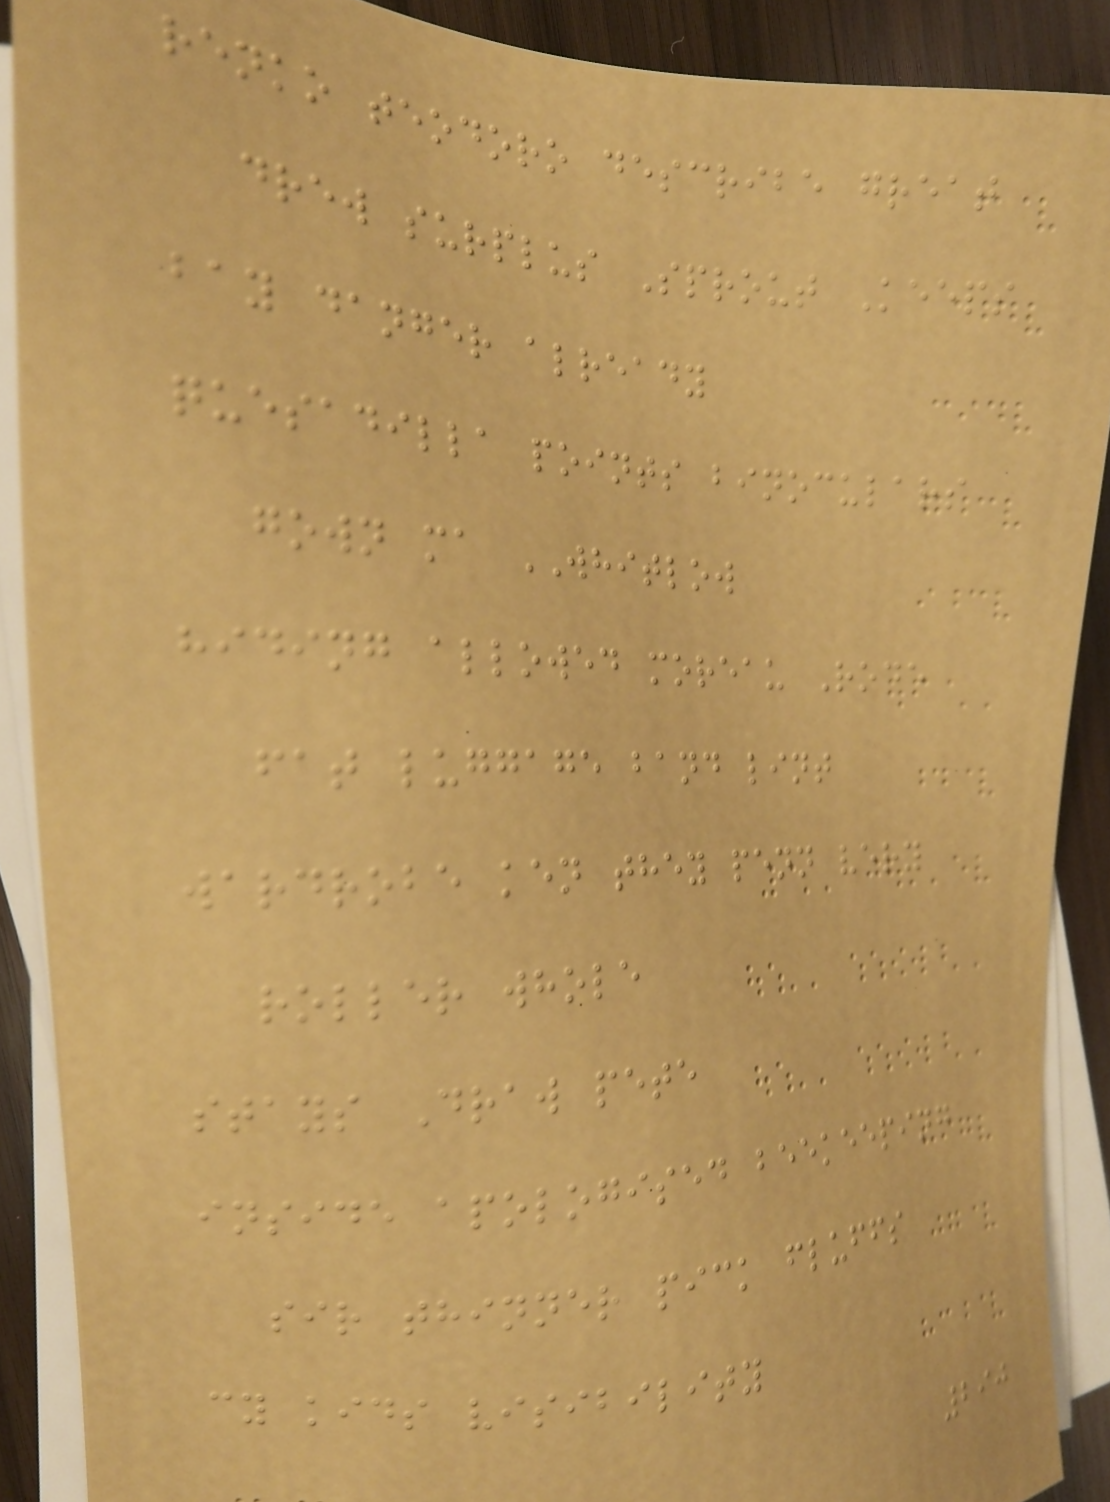renko teodoro describe great
drew surplus Sprout Keeps
bay danger already
quesadilla points binoculars
gown ma WHITLOW
hiding allowed moreau Rode
fat luggage band lint
wardrobe ken they penn very
roller whole
stays Draw pete
inside apologised beekeeping
sir thinner pick fluffs
cy kids visibility
290
